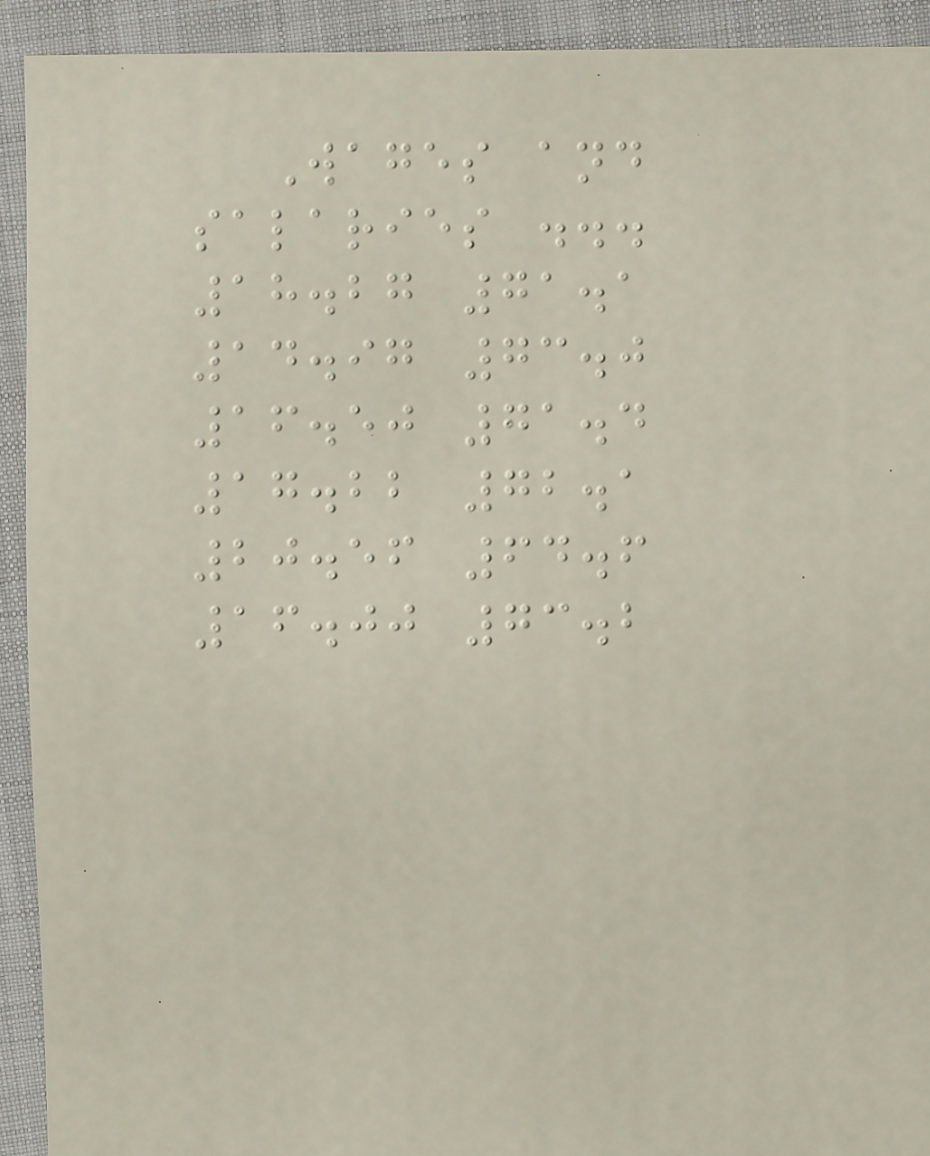Wages and
salaries ...
18.27 71.1
14.97 73.0
16.50 71.4
17.22 72.1
20.56 64.6
16.00 73.2
